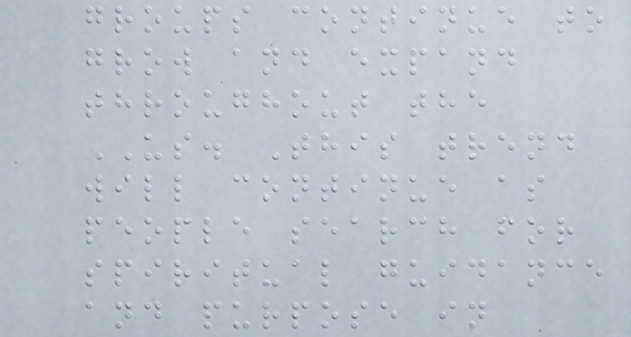groups continue to
grow and expand
throughout the
US. This trend
will continue as
people search for
spiritual guidance
and purpose in
